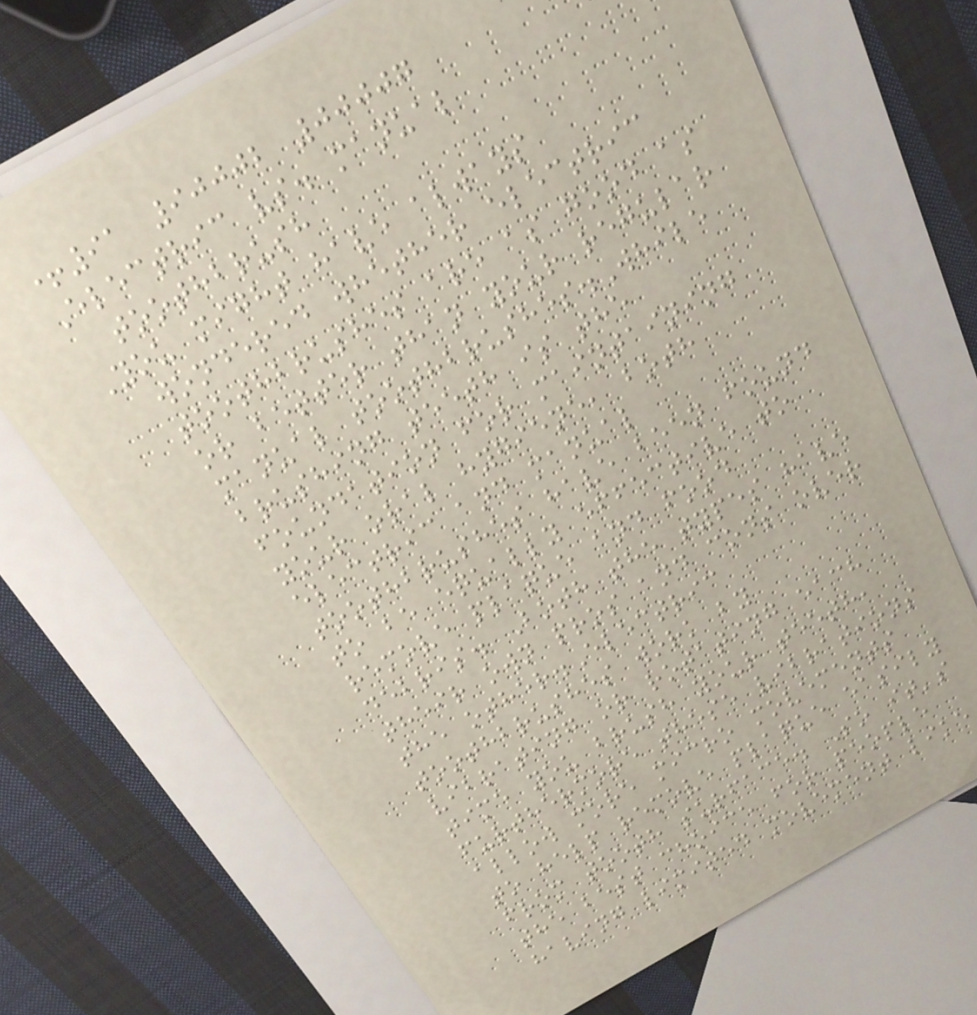+91 90002 00007
Electric vs. manual
toothbrush
You might have always
wondered whether electric
toothbrushes are as good as
or better than your regular
manual toothbrushes.While
brushing teeth is the
foundation for maintaining
your oral hygiene, both
electric and manual
toothbrushes have been found
to be equally effective to
remove plaque and food
debris. Both the types have
their own pros and cons over
the other.Electric
toothbrushes work by
vibrating or rotating each
time you brush your teeth,
furthermore these vibrations
allow more micro movements
to help remove plaque easily
from tooth surface. So it's
the best choice for people
having limited movement like
